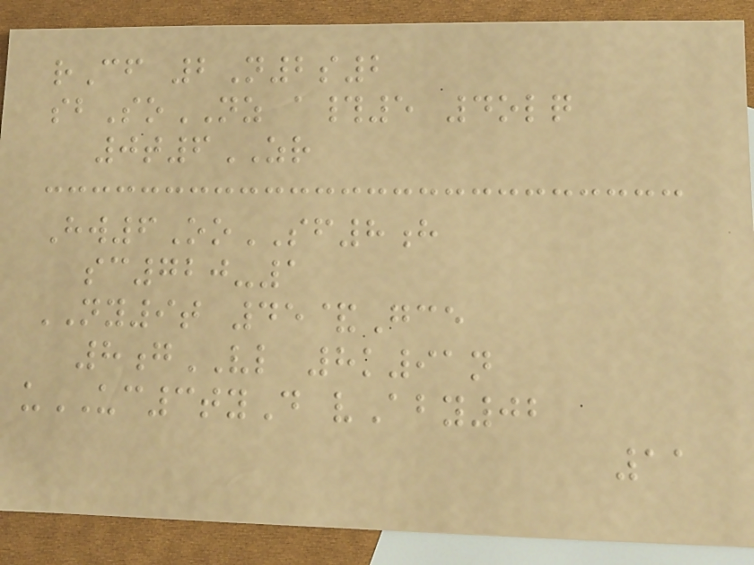rCf 2N2s2
sbSoNZ a#5 4olq
0t6ZR
Hw6OoSF8h
sc720-1
NY9t 45&Gce
8gVL 8k91n
uUC3tyD vAby02
11
